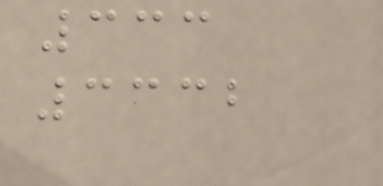333
3332
